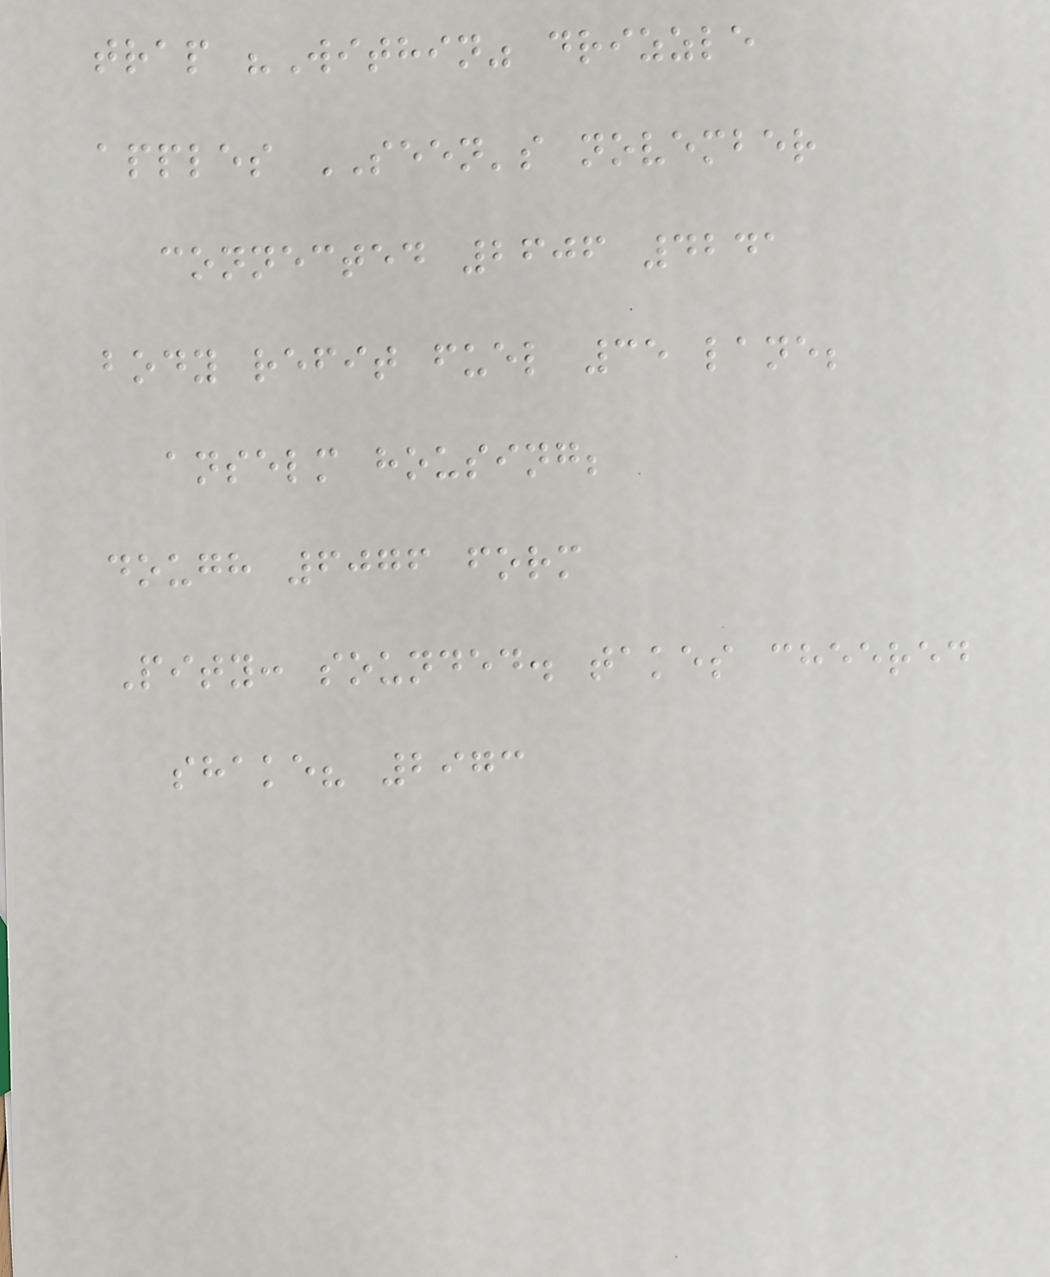trap "Within" drizzle
apples SEEN's november
connected 2606 4241
body refit fuel 35 lane;
anselm housing;
dough 6076 form
Pity: sounded. takes cheered
shake? 2973
